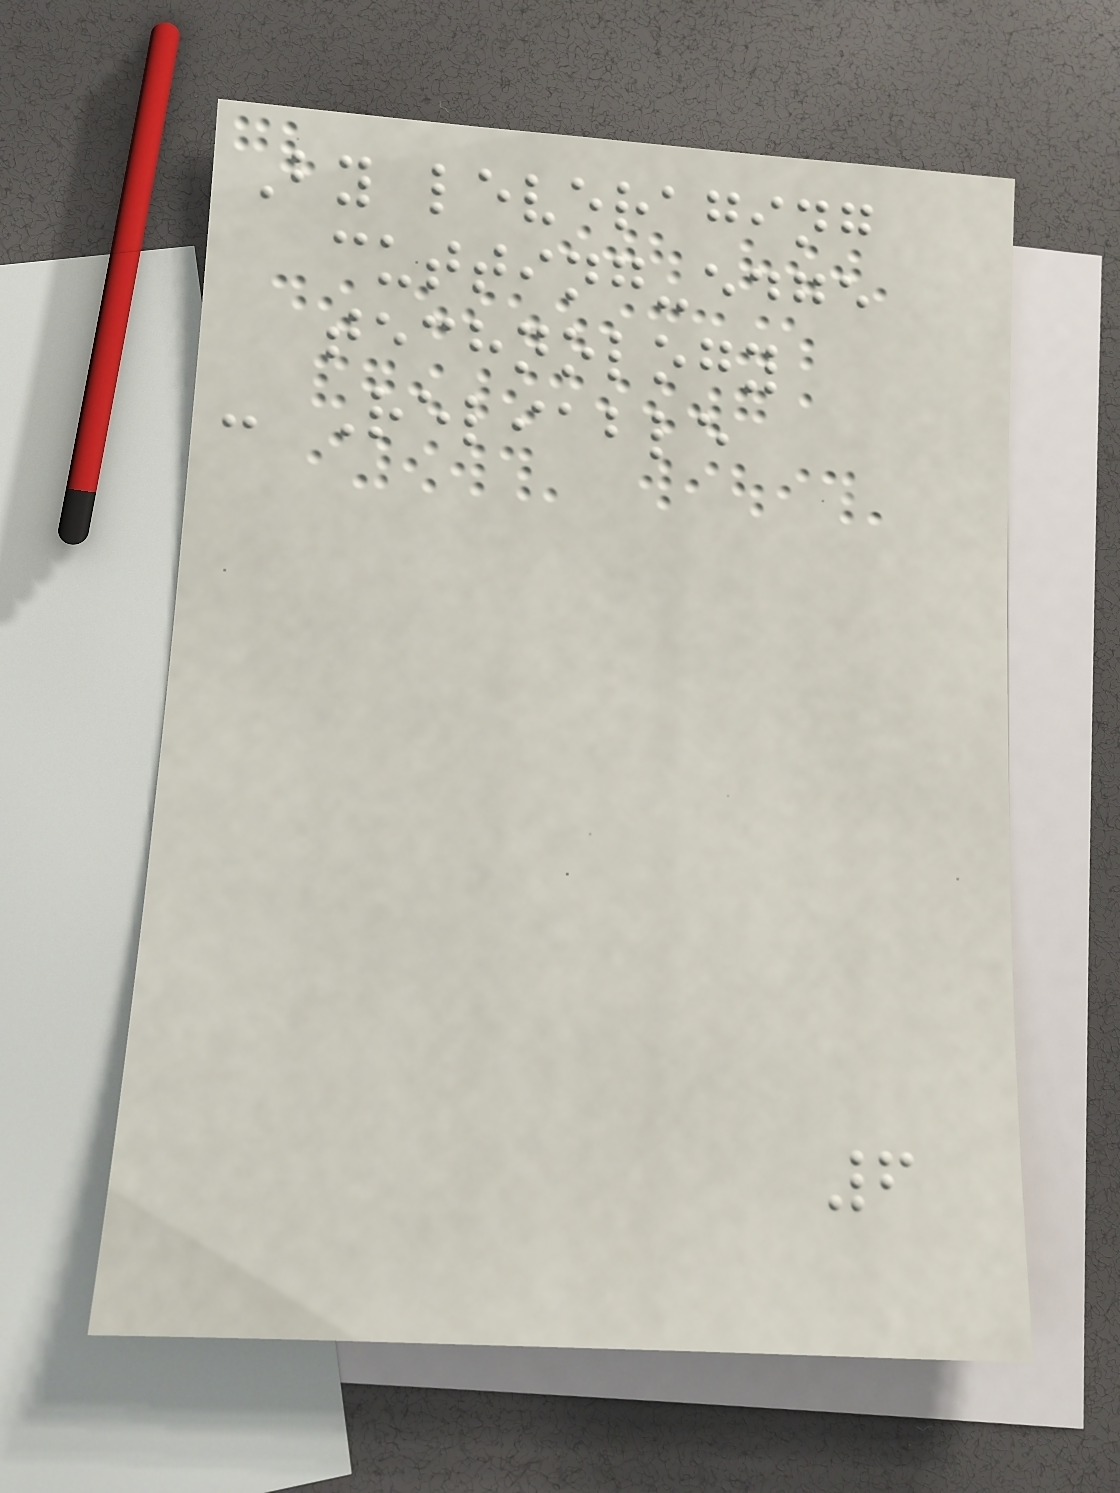By leveraging
cutting-edge
technology
- Reliable
6
